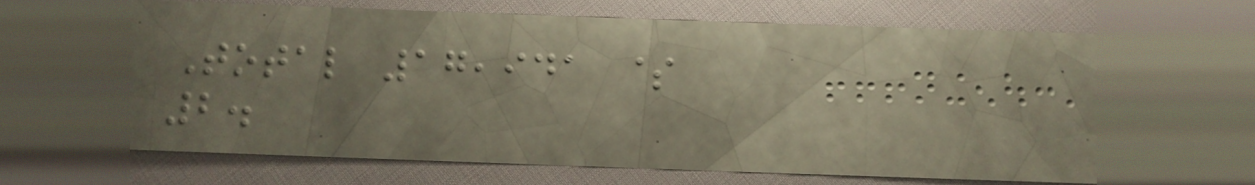Total 17,941 $
2.
